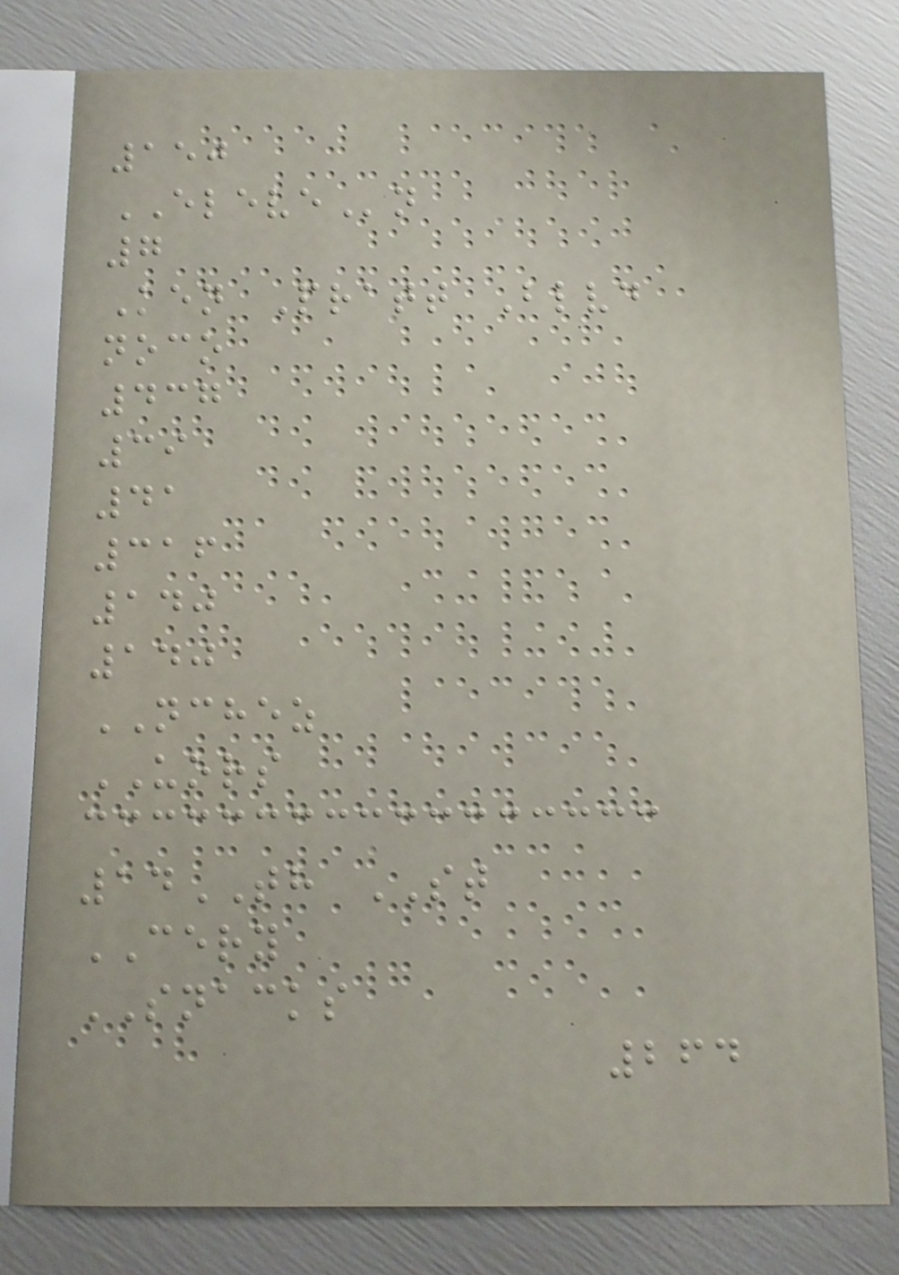150
ELEVEn
7
Ken Pratt Blvd
noco
437
39
41
316
140
140
NCHEZ
UORS
14TH ST
CERY
SNACKS
264
